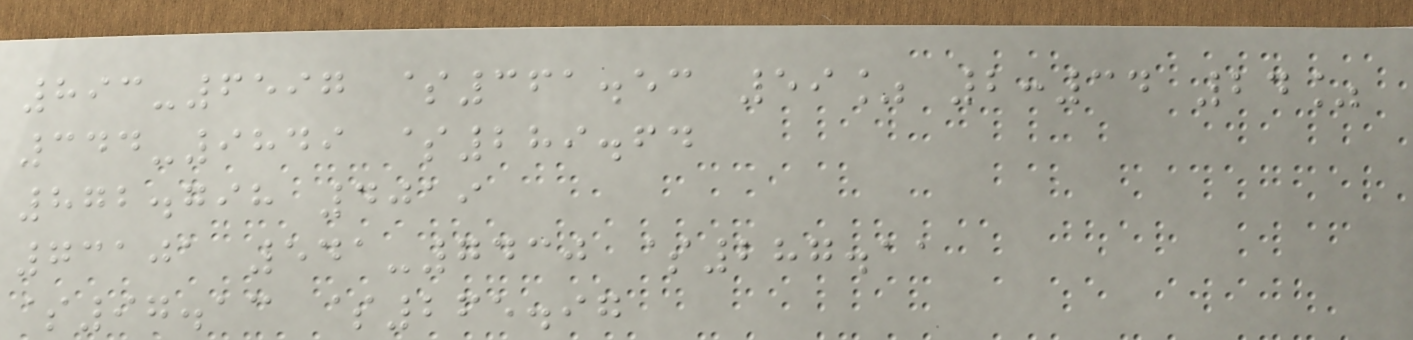893-6597 $361.53 59% 2:34 24%
344-9849 $289.64
872.798 4019
73101 541-7430 $287.11
$97.13 $265.97
